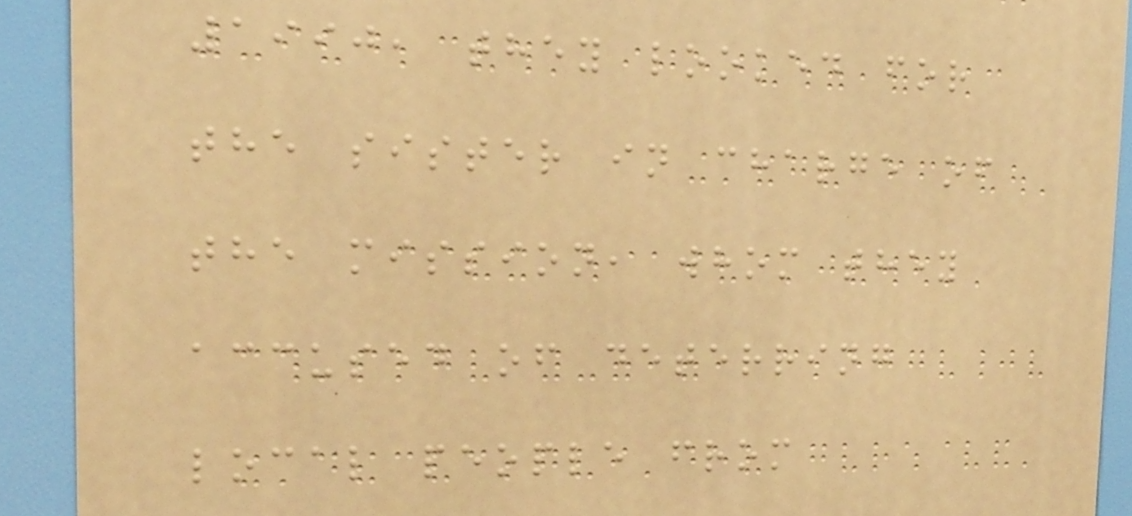1990, they looked for
the sister in charge of
the mission, whom they
accused of deterring
local people from
